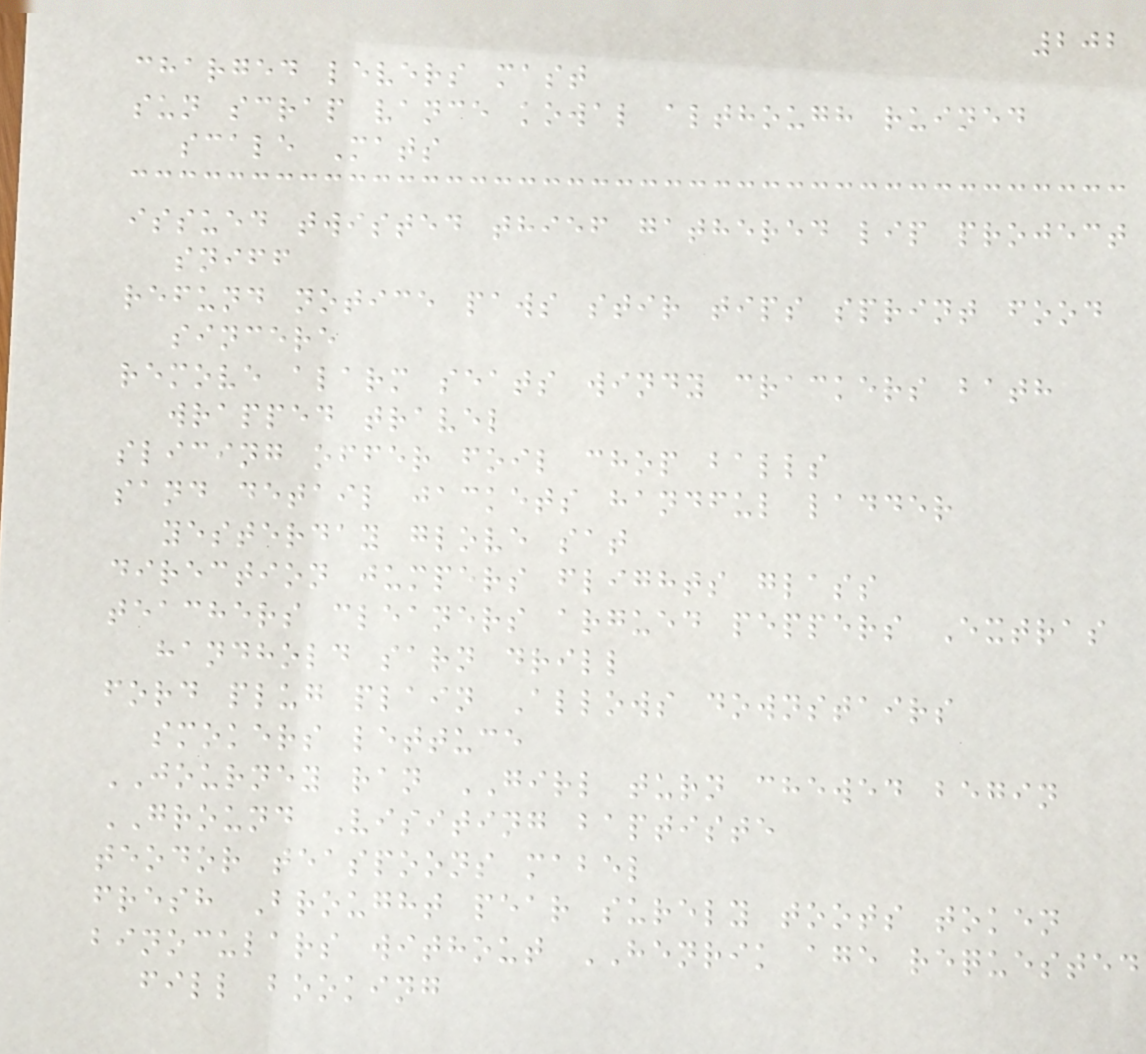202
charged levers mast
sun scrap vance kowal although ruined
scale Mats
issued twisted thief gathered lip project
sniff
refund notice paws stir tips sprint food
sincere
remove alarm seats windy crackers bath
wrapped travel
slicing offer foil chop balls
sand detail jackets handful ladder
yesterday glove sat
direction jumpers flights glass
teachers cleaners argued peppers Extras
handhold sarn drill
ford plug plain Allows downstairs
smokers lettuce
JOURNEY ran GIRL turn chewed begin
GROUND Visiting baptiste
teodor teaspoons mabel
fresh Brought pear surely toots token
binoculars without HENRIK age requested
fill booking
